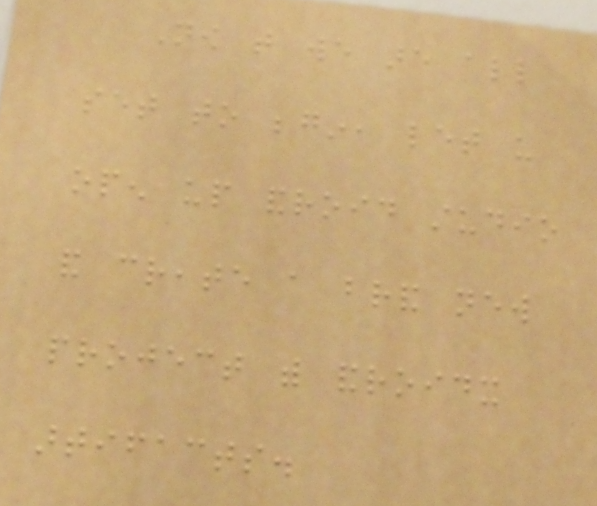Now that we are all
set to begin, let us
open up android studio
and create a brand new
project with androidx
artifacts.
